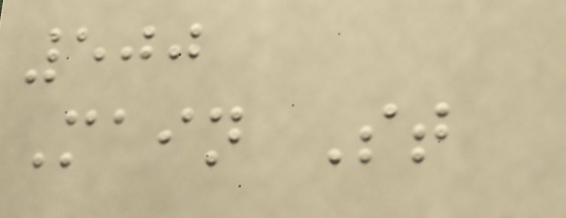500
Main St
